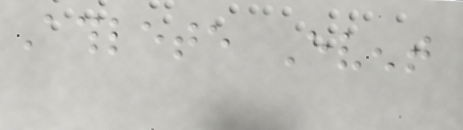Athlete Event
